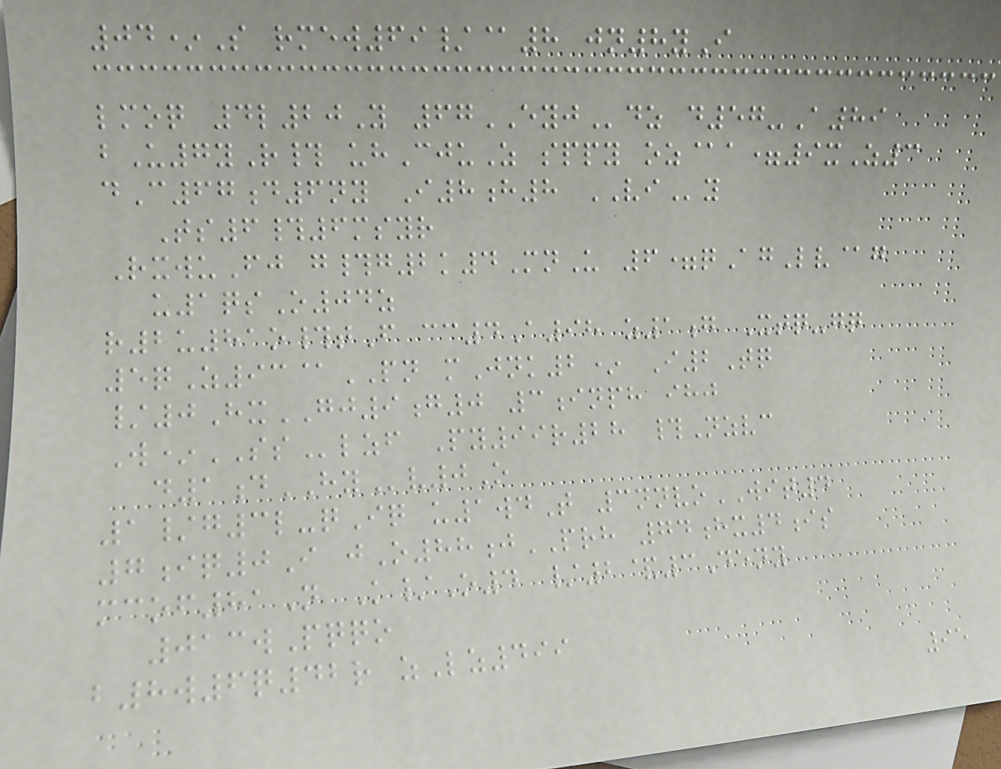04*S rmew69/@8 jn8yI
lmoq 4l20Y 67EYJdz d57-A89
bU7yR# uhCjuZ sppy oz@a=9xZ3
dC67d6ny I8h8 VIy
Ts6#6msyr
RxwuFj g#g2k4MnU 6=qAgLv@g
u1qsO04z
r2u81o#tF cc4A98 z1g Xtq-gq
5qZ93@PN mJnk2* I2Tq
/0HxGJ9g0 3inph ihj
W*SSlzf Py99r28 #Nzvc
d1dHYv0O
1/g3l-qIq u1wdT 3nnvoWIT4
7iq0I jO88jPRH 74hx4is
mcof81N K/O4 /2&3Deny
013wPqqo
b8w6q42r zLz499
95
